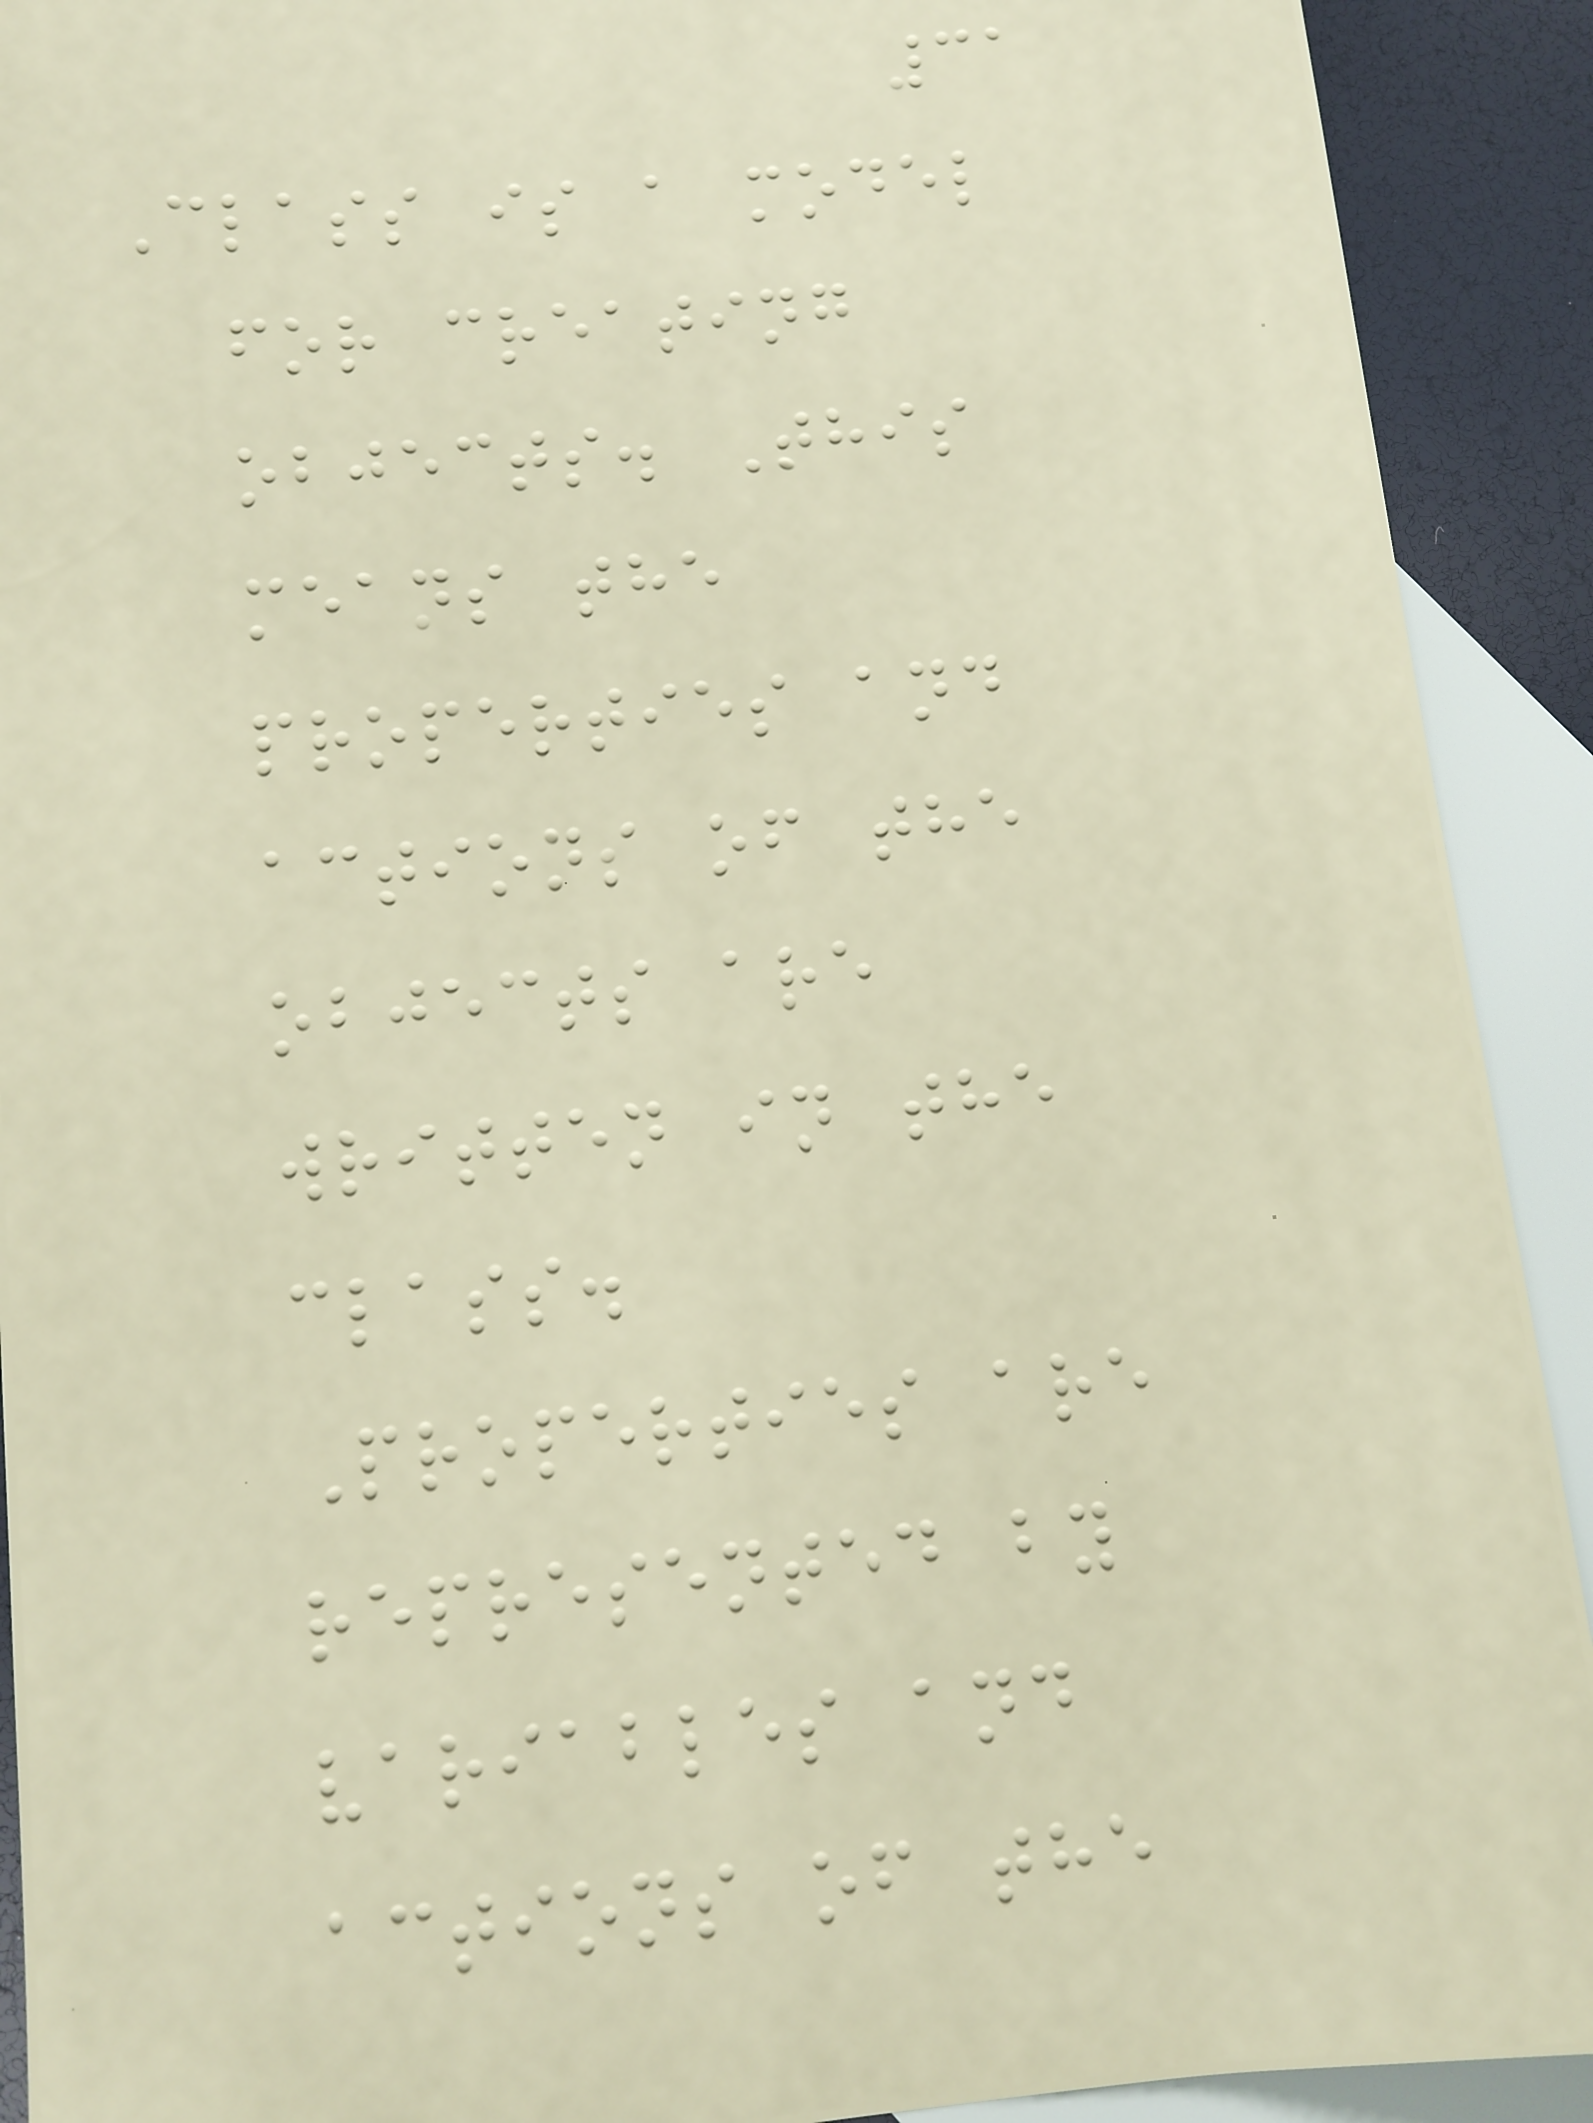31
Class is a model
for creating
objects. This
means the
properties and
actions of the
objects are
written in the
class.
Properties are
represented by
variables and
actions of the
